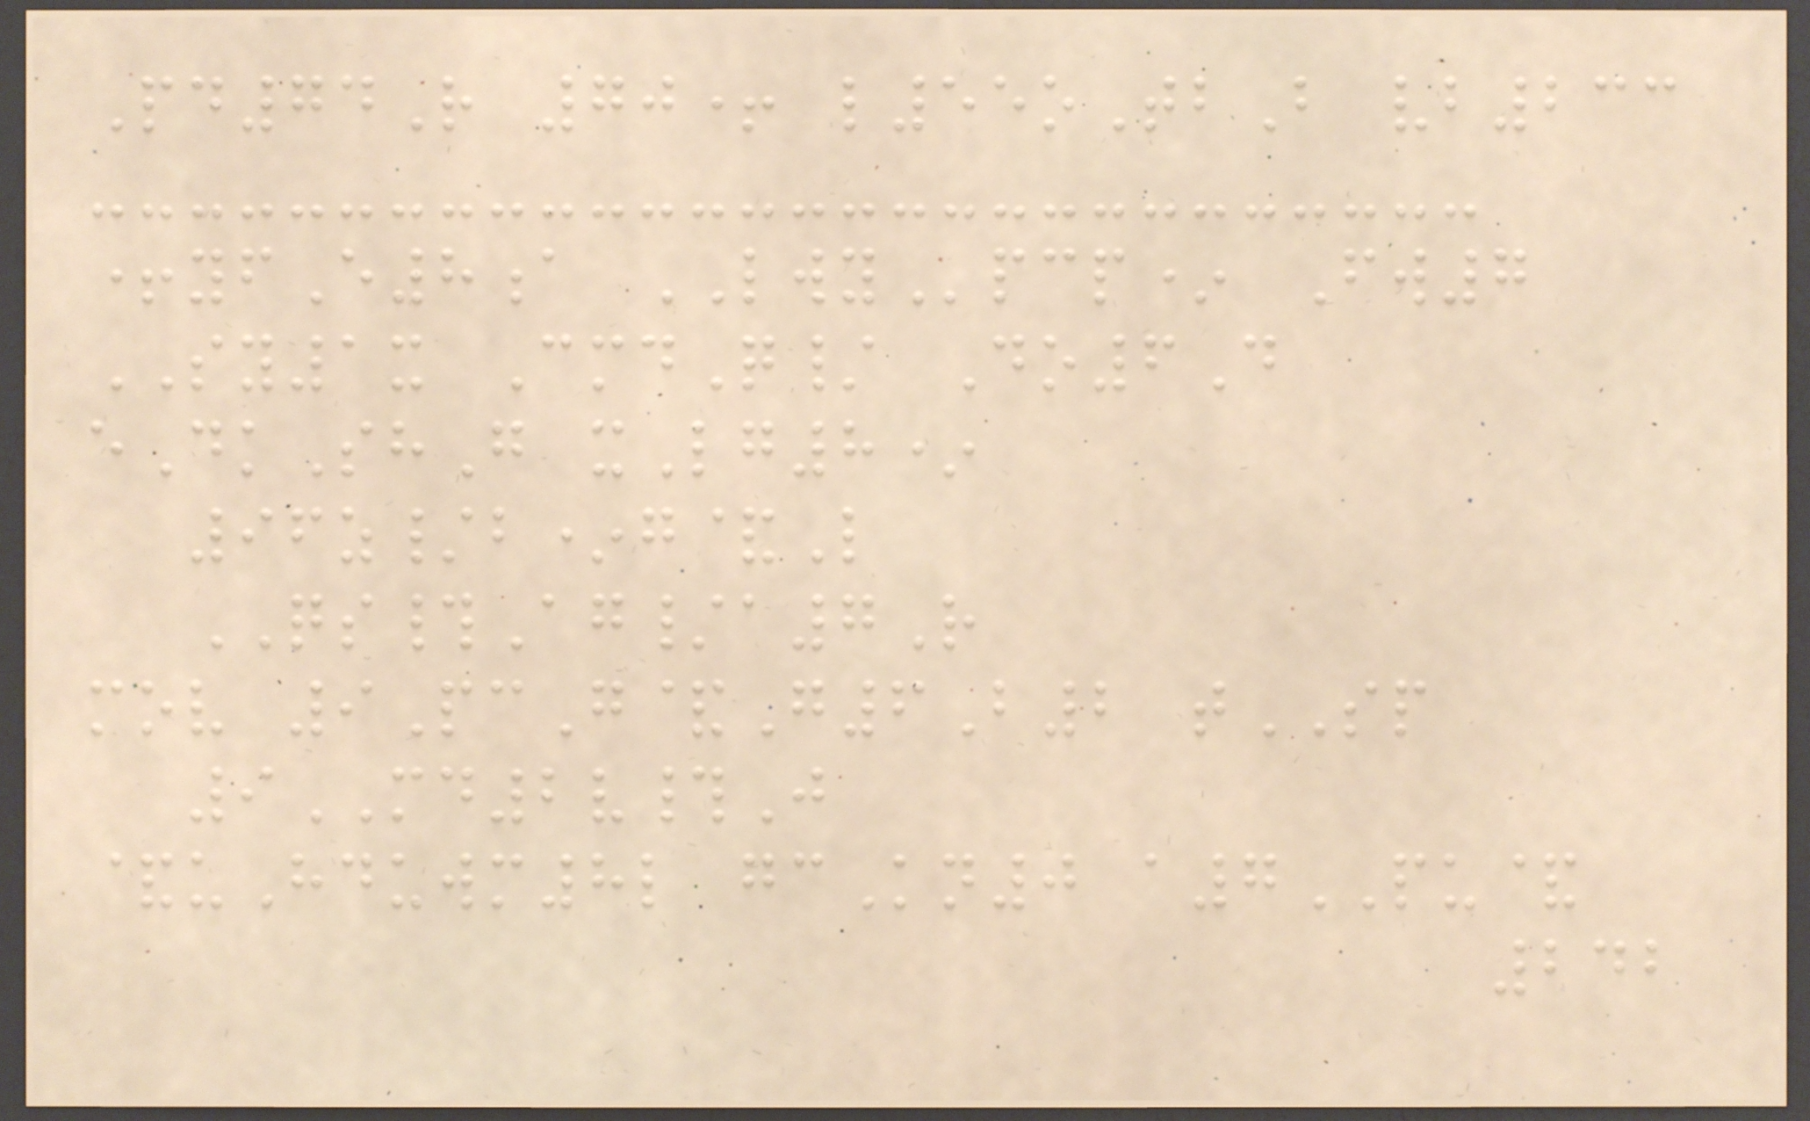Pd74R 70+ l55oTbB vb233
+yfE8a LWYpcp* Fw7
SY1x CmdQ/ Do6D
eDkShG xLg8*
96z/b*g&L
QS#Ag/a7R
mov 9PcG&G6B2 tSP
9MD2v#J
&uHduwm8l gcKn0 a7PU&
242
